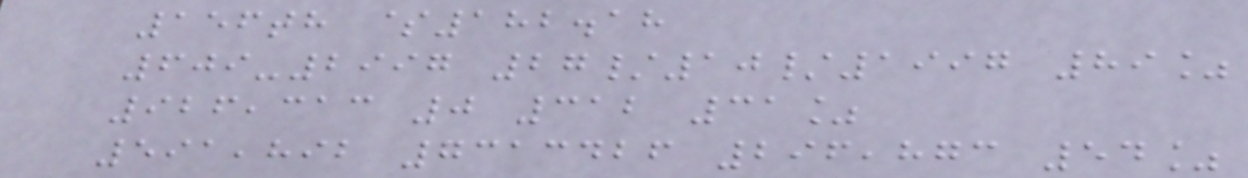156th $182.18
609-2997 27/10/1997 89%
926,313 0 312 31%
591,892 7313426 296,873 54%
